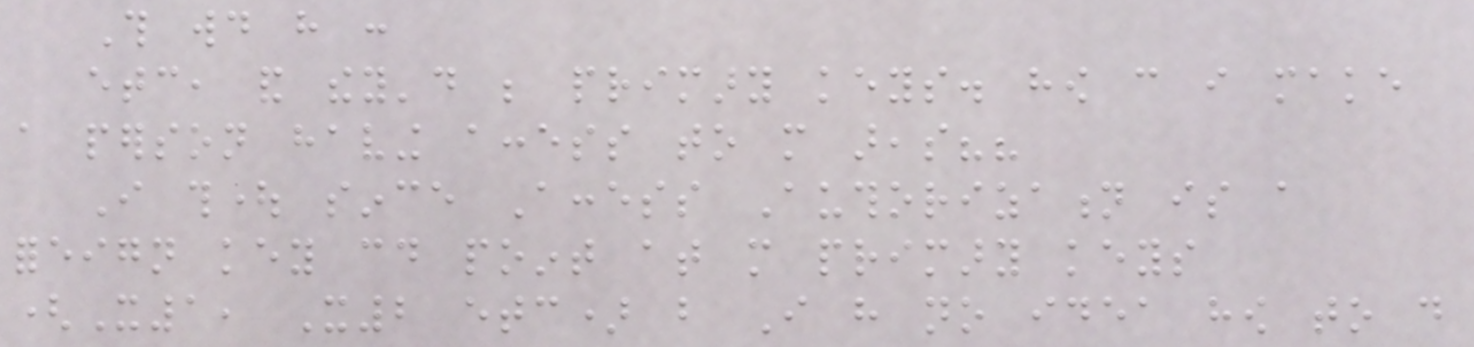This would have :
etc, and they'd be primary keys. how can i make
a person having access to more areas??
I thought since Access Authorization is a
foreign key could point at more primary keys
(X1, X2 etc) but I have no idea how to do
